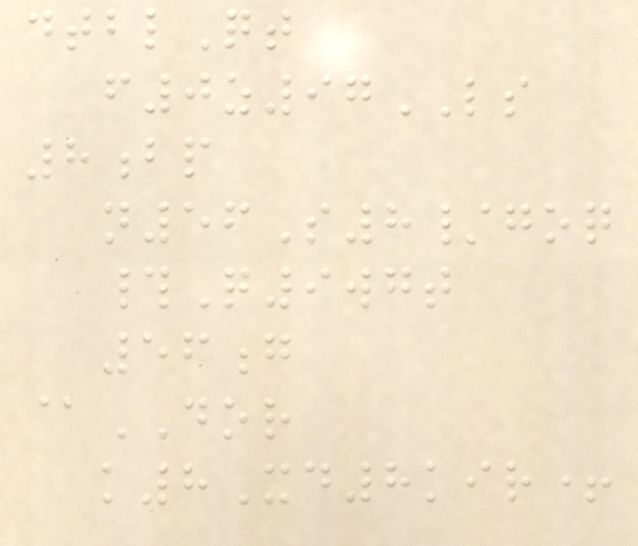dtblQt
f0z97LS
8bp
n56S8/goq
#Q9wgt
56g
@DOR
k8Xd8kir+
